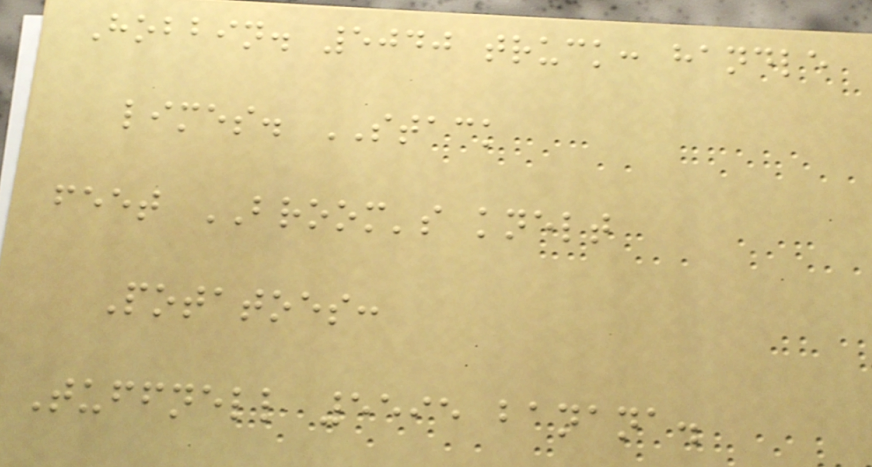Hobbin. 5040 truck: handle
limes. STACK
feet BROOM's knelt
Potatoes:
Tuffnell 5595 banana.
